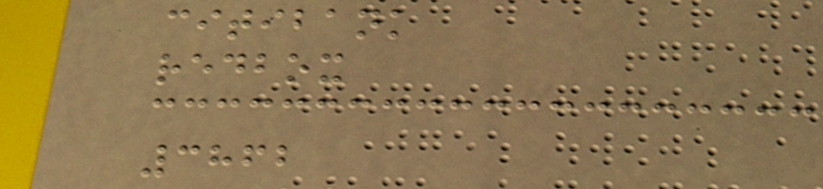citibank
redbox
3862
